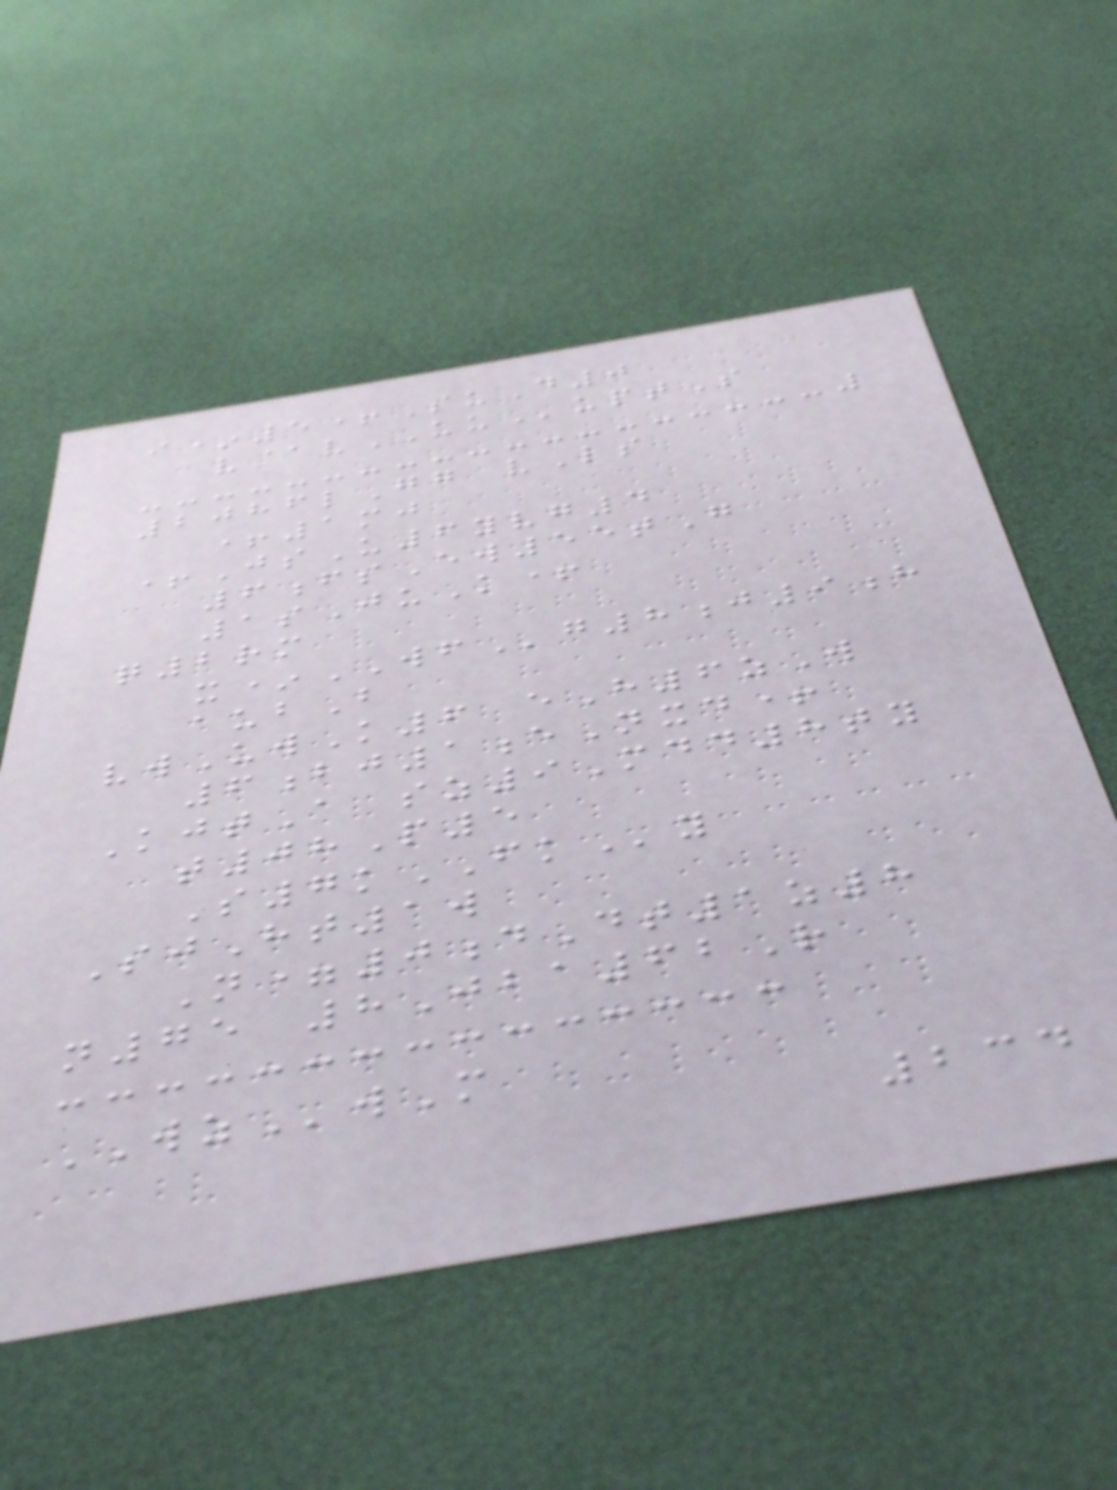i*5+SuD0
v@vUUuptS
2086lGg vLs
+1mj
+JsU6yvg4
6fsEw55tG
1sJuK+
q2rm
x*WFg8j9h
aubB
vwUwK6 eH6zW
6bj1eNxd+
KjtA sz9Mdd8ty
t08P5
S7kFKy
SjHt1w
N=0dDt1z8
n75 8Jba62R
WZwM
234
